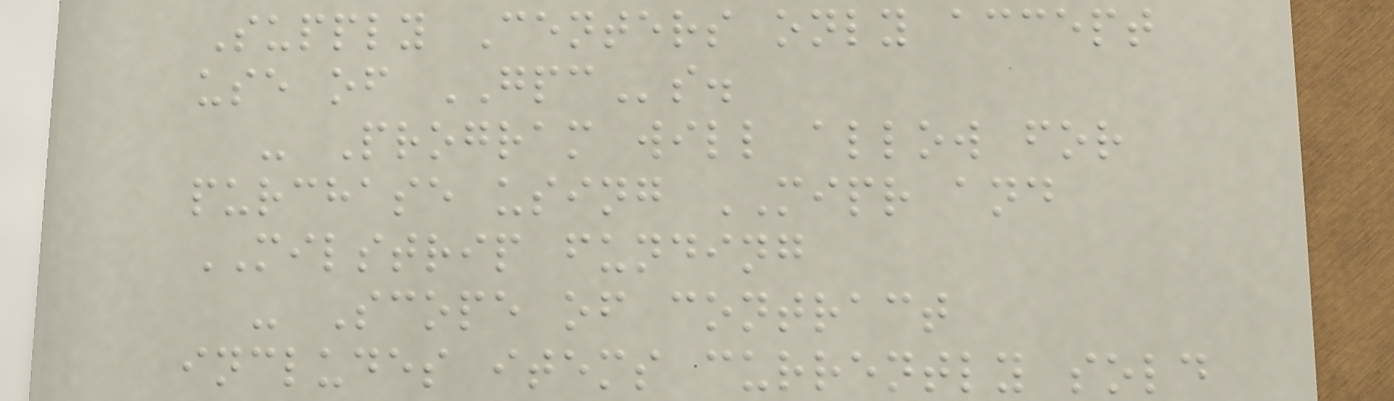Supply Centers only accept
use of GPCs.
- Program will allow for
purchase using MIPR and
MILSTRIP funding
- Scope of contract
includes items currently sold
